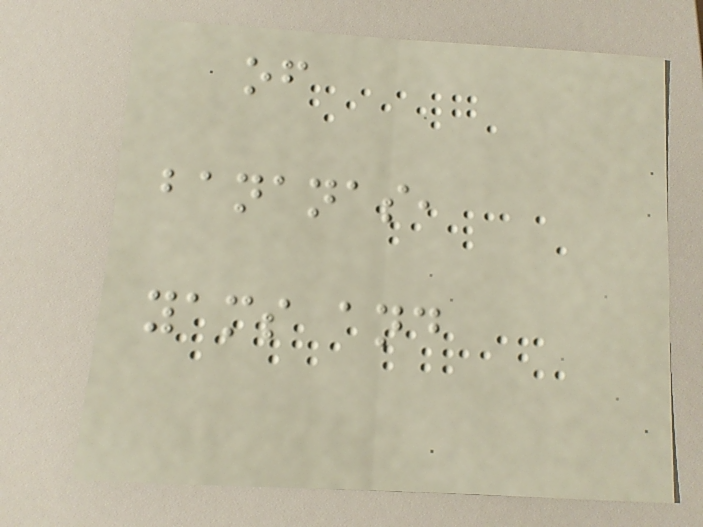of
bananas,
yams and
